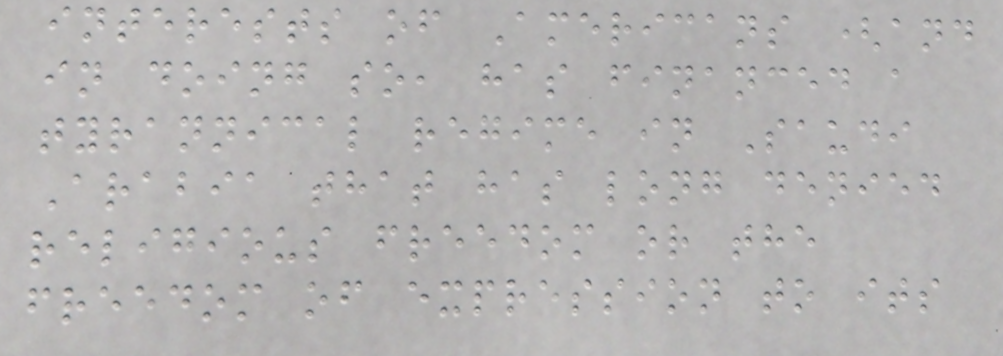interests of Americans (and
in doing so, has financed a
tyrannical regime in Saudi
Arabia that has long denied
religious freedom or the
freedom of expression to its
